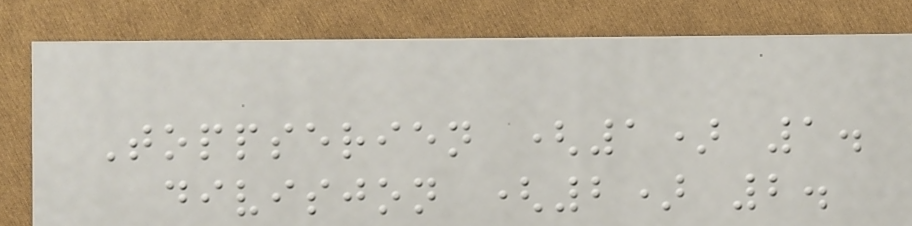Toppserien (1) 1.
divisjon (2) 2.
